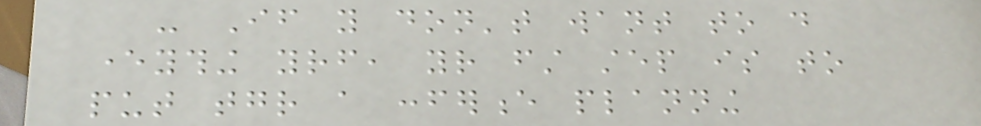- If you don't want to do
everything yourself, your first step is to
put together a conference planning
